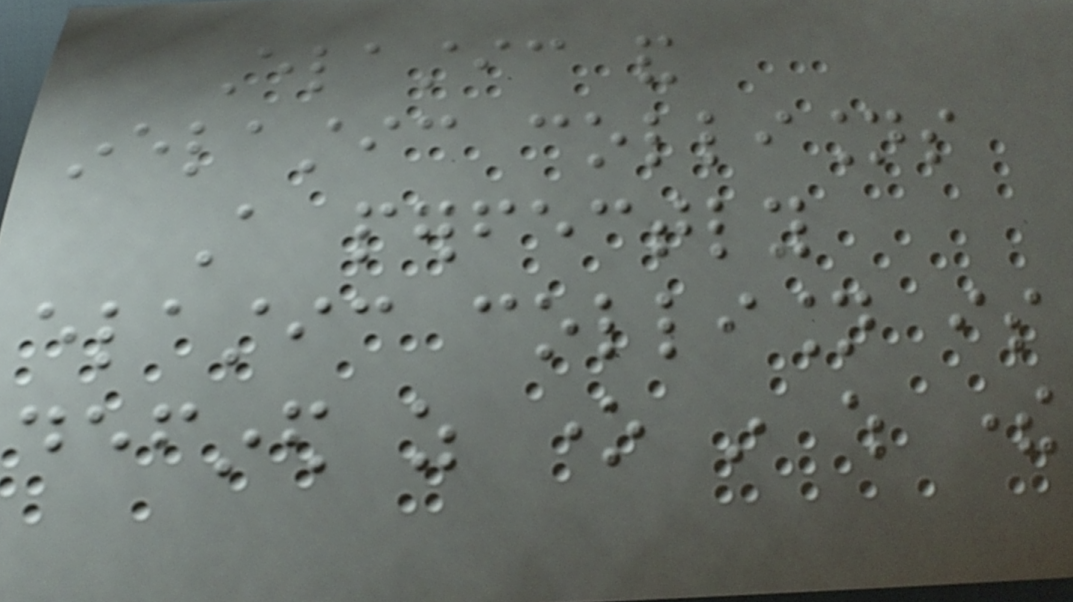Elastic and
inelastic collisions
A perfectly
elastic collision is
defined as one in which there
